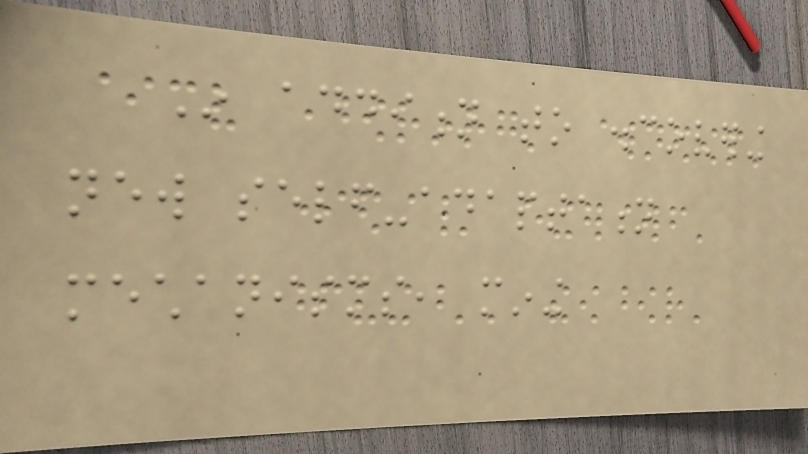In addition to discovering
new self-adaptation
mechanisms, mining
